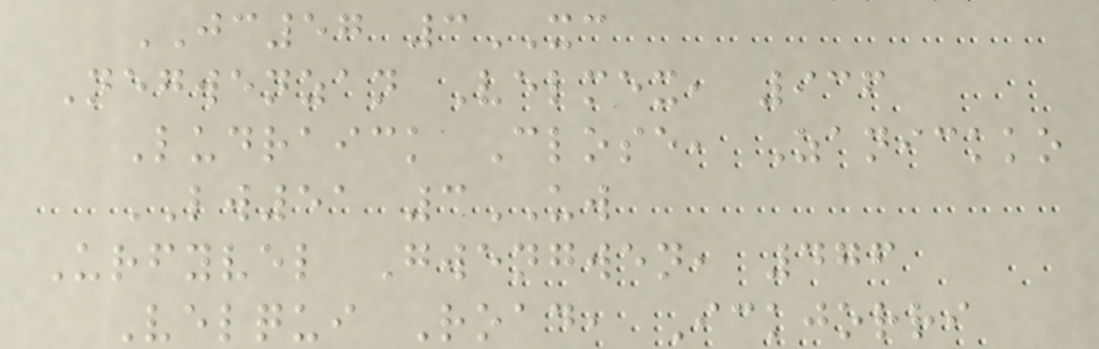JC57 3XC
Negwenzan Velmex, 936
Ludraick Close, Zanickko
LW51 3UW
Urfyvel Gwengwen, 476
Velqui Road, Ickjorri
